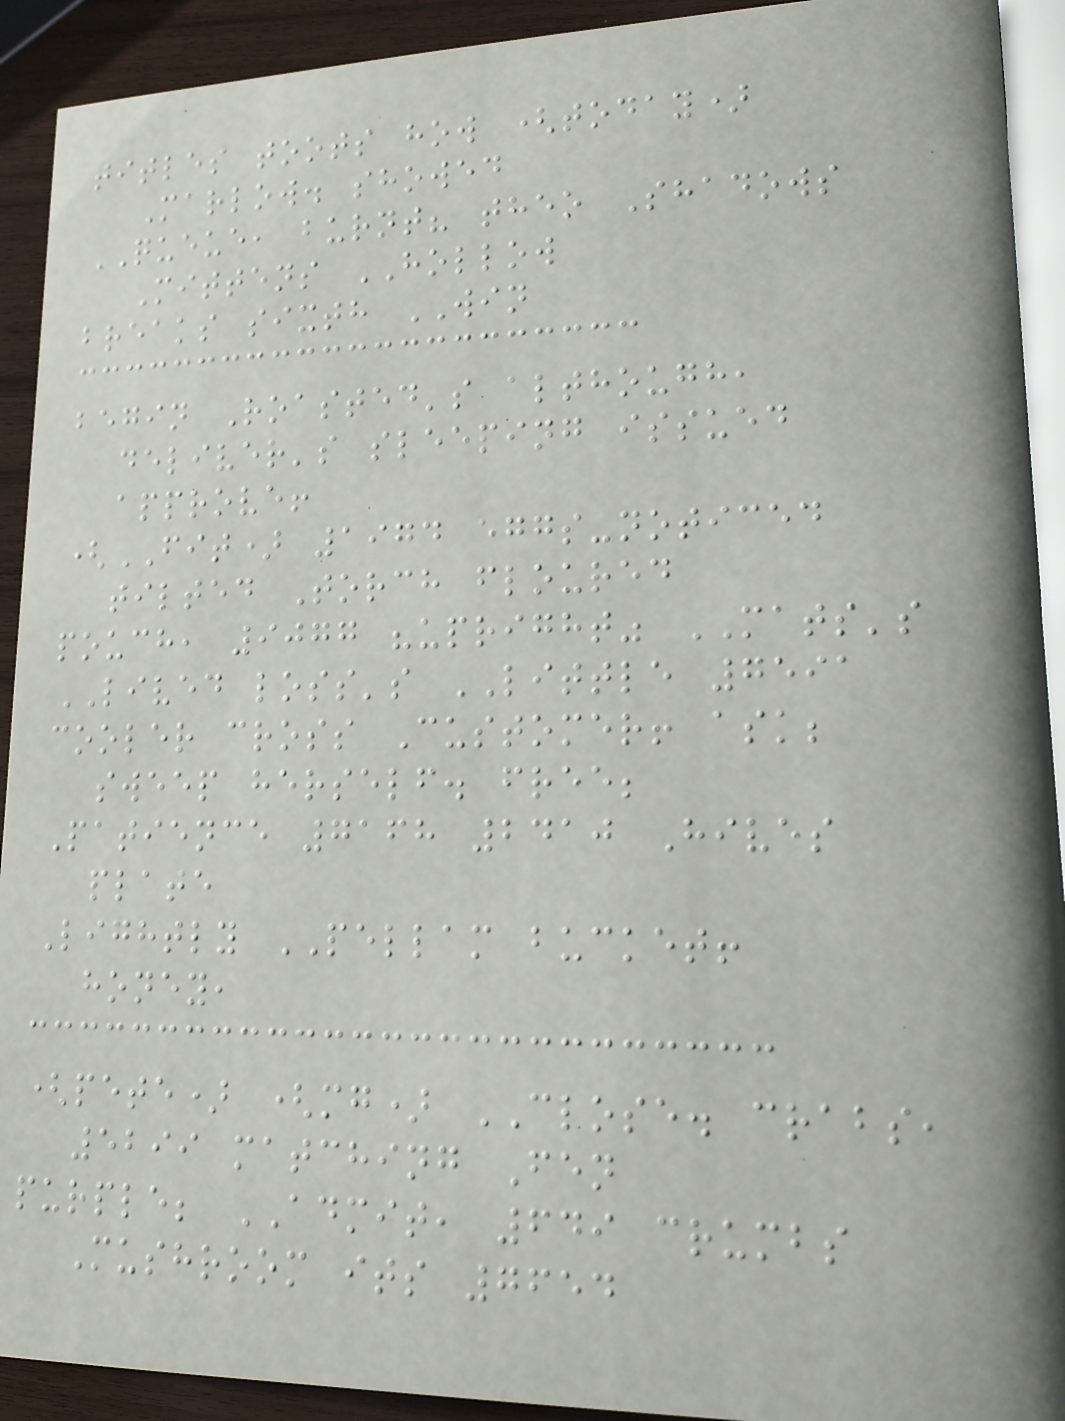titles toots how (today)
Marlow. showed
QUEUE, burnt? theo Shadows
Mittens HOLLOW
breaks sixth WIN
begin Roasted's although,
deliver's sleeping issued
approve!
(FIT) 1974 eggs-noticed
tilted Torch floured
pouch, 9077 "upright" MATS's
LIVED loss's LITTLE 7591
cooler cross Customer! ask;
sweep herself. free;
Patience 7168 2410 Hives
plate
Lightly PELLAM bucket!
honey,
(pete) (mg) CLOSE. crabs,
5299 matching Fen
purple; ADMIT, 649 crumbs
Mushroom its 7654
